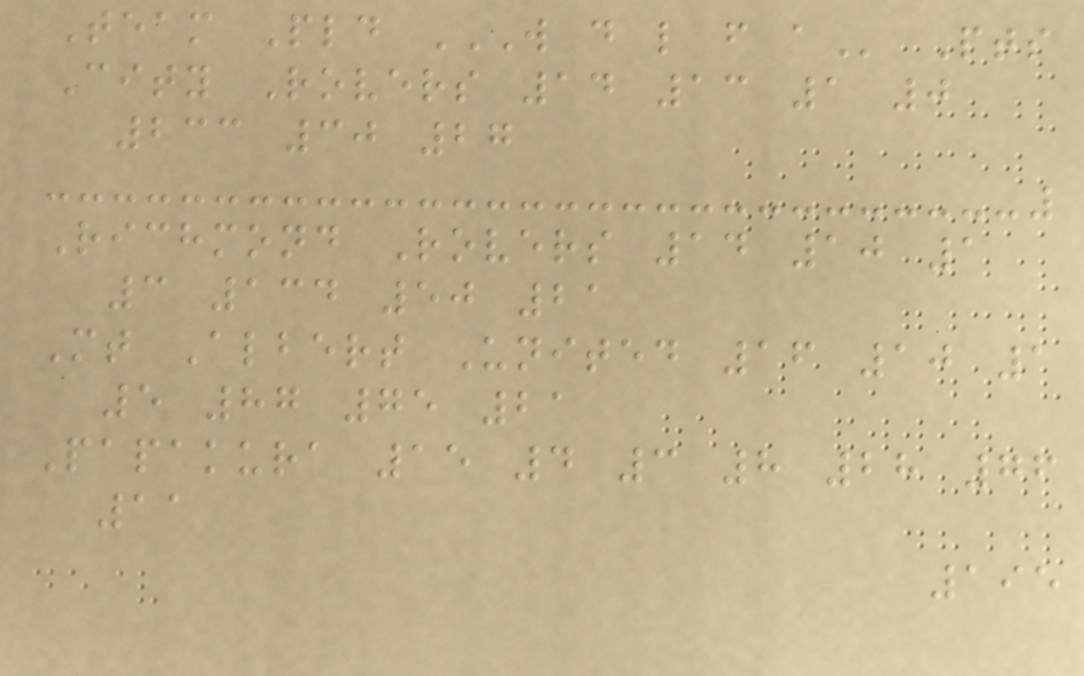Team Pld W D L F A Pts
City Rovers 14 13 1 0
233 30 27
Richmond Rovers 14 10 1
3 134 50 21
Mt Albert United 16 10 1
5 87 75 21
Papakura 15 4 3 8 28 76
11
195
